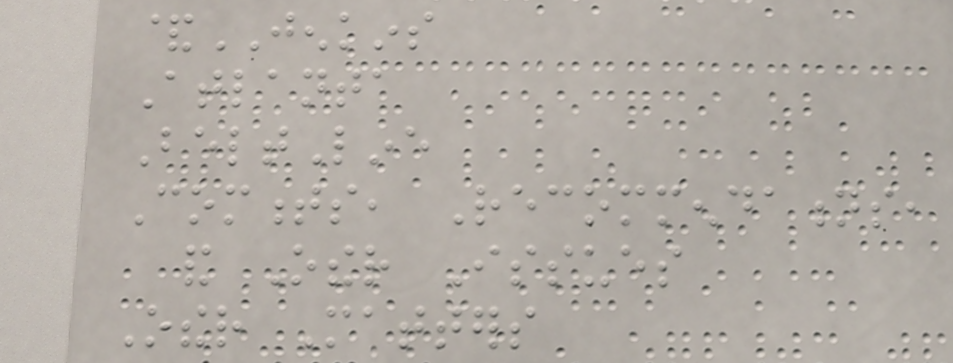&JENKINS
Atlanta
BeltLine
Comments, Recommendations,
and Other Issues
Other Matters
